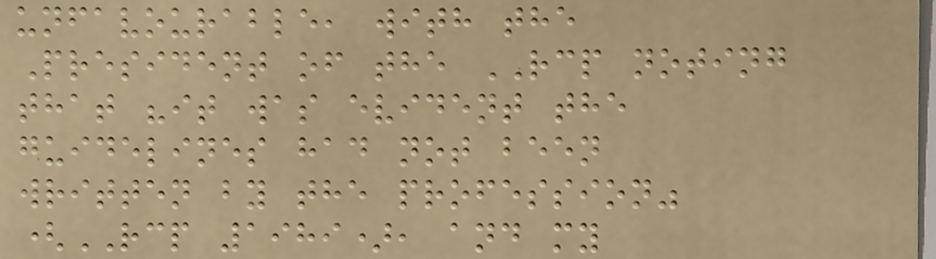unfavourable, with the
President of the RCP noting
that "it was evident the
guidelines had not been
written by the profession"
(RCP 1989), and my
